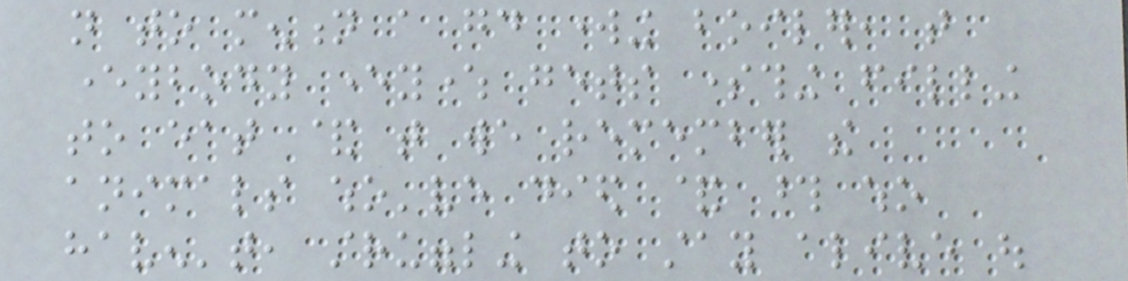not to mention a good working boiler, that
everybody everywhere gets something filling
to eat & that we remember the
animals who've died & those who
haven't, struggling to stay alive out
